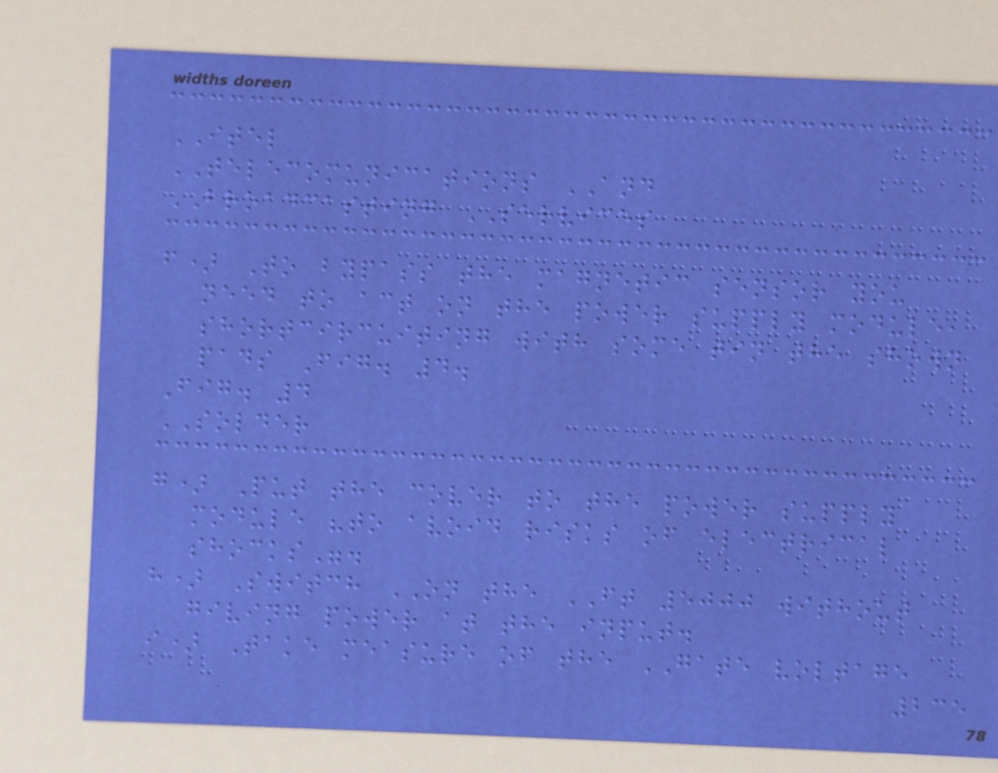ITEL
TELECOMUNICATIONS AND
BROADCASTING SERVICES
f) To bypass the magnetic sensor you
need to act on the power supply module,
shortcircuiting with some tin the shown
pads Fig. 4.
Fig. 4
SOLDER
g) Put the cover to the power supply
module "to avoid risks of electrical
shocks".
h) Switch ON the FT 5000 without
giving power at the input.
i) Take measure of the GATE voltage
235
